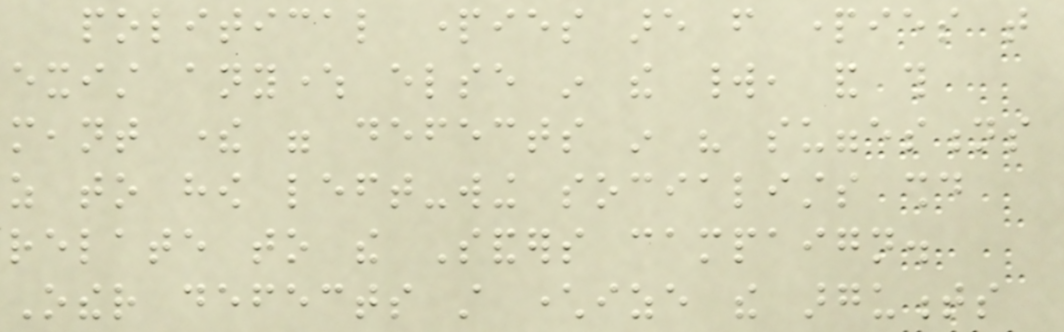political parties are from parties that
exist anywhere else in the world, and this
meant there were defects in his suggestions
as to how left-wing socialists should
relate to the Sanders campaign.
Other defects still characterize the arguments
